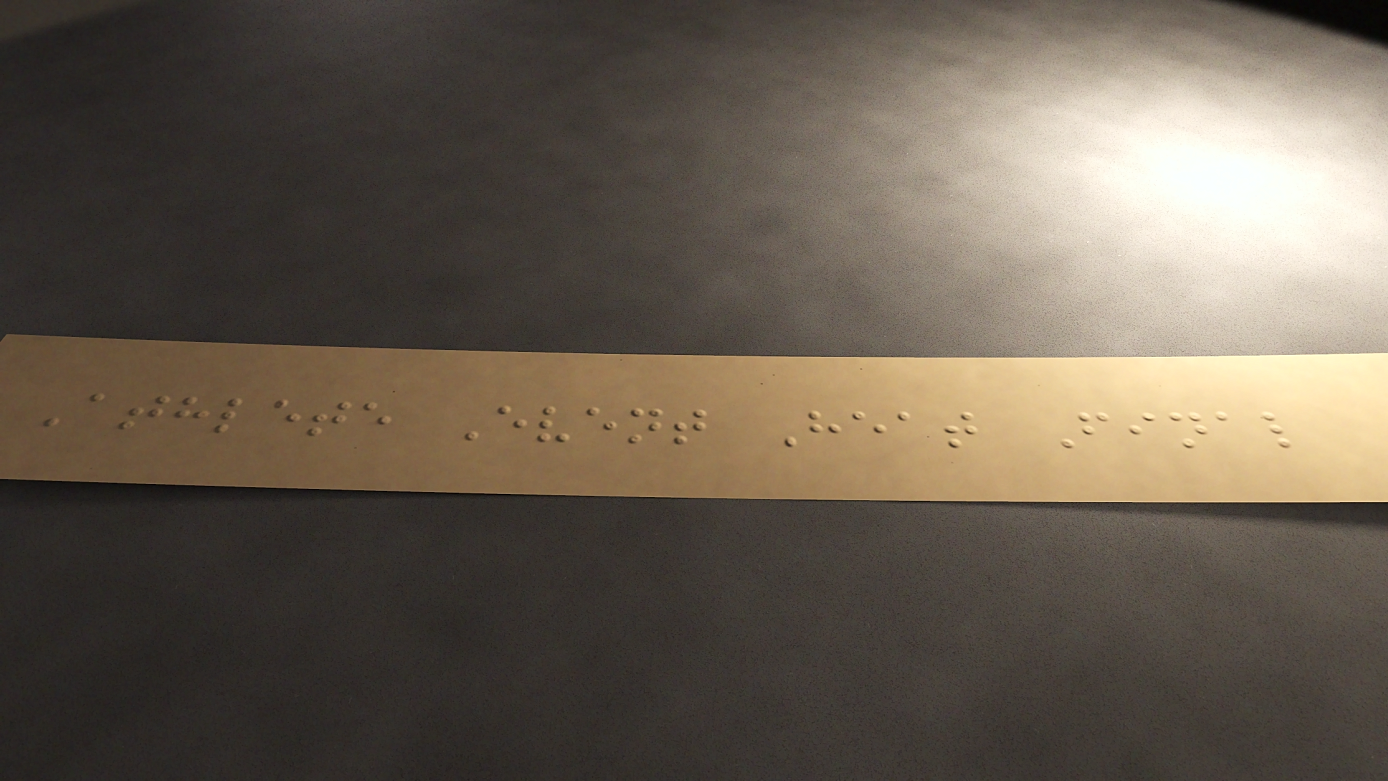Athlete Event Heat Final
